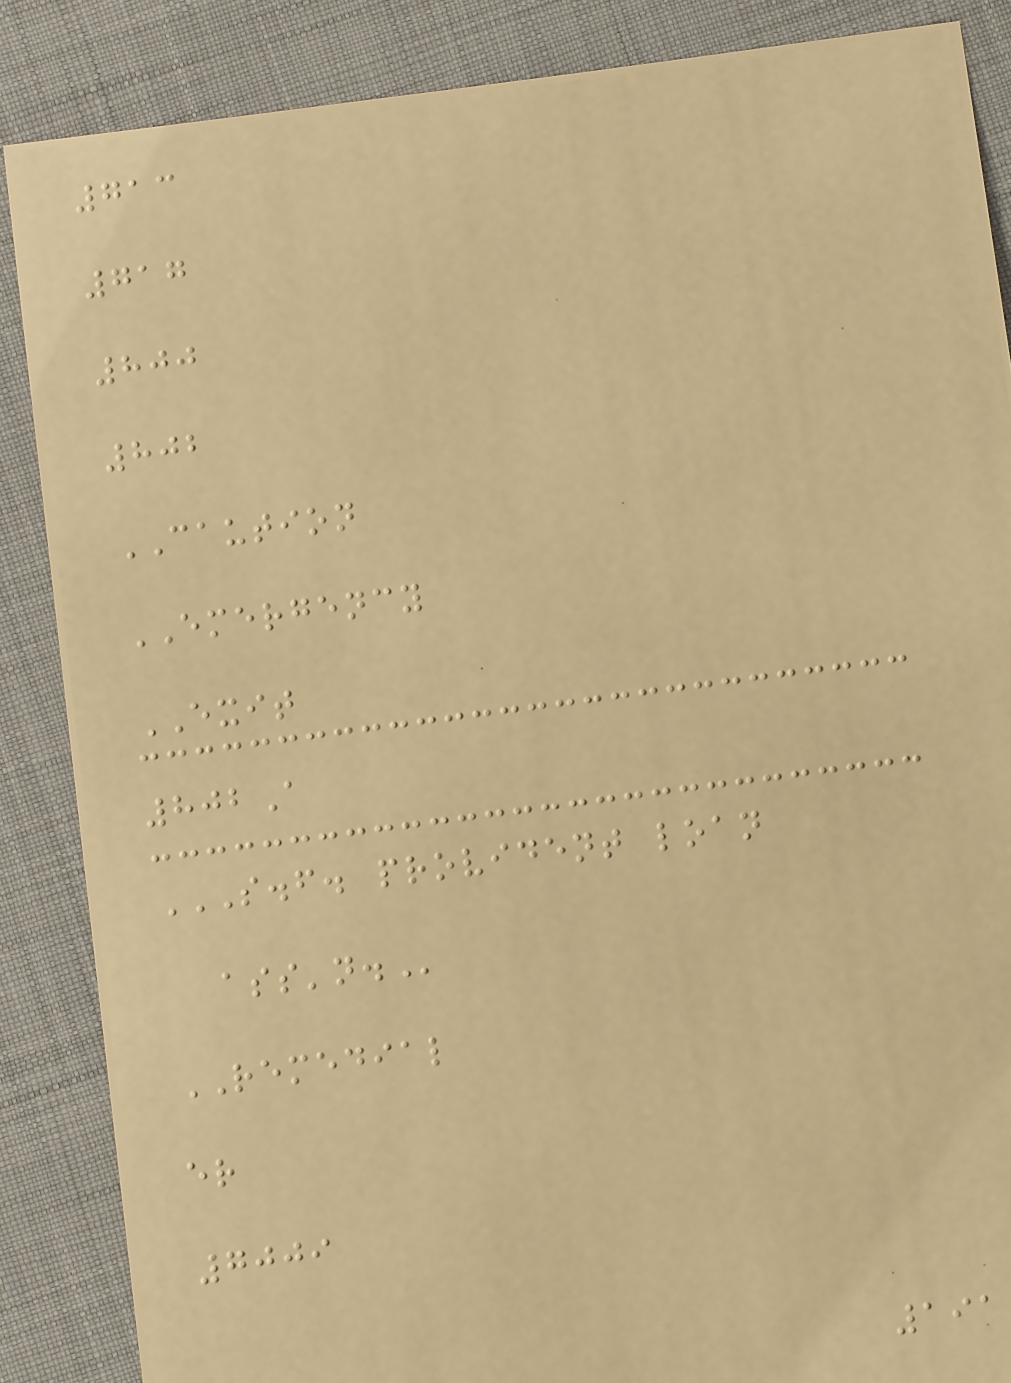713
717
800
802
CAUTION
EMERGENCY
EXIT
802A
S.F. PROVIDENT LOAN
ASS'N.
REMEDIAL
er
7009
191
